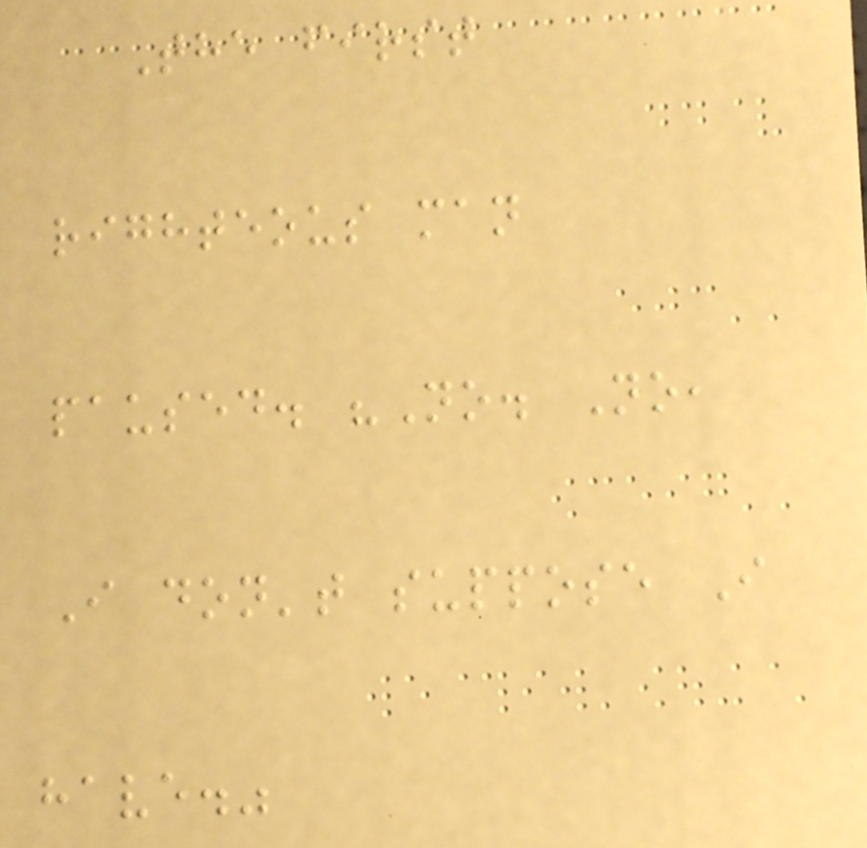The first
righteous man
paused. "No. No,
I don't suppose I
have."
